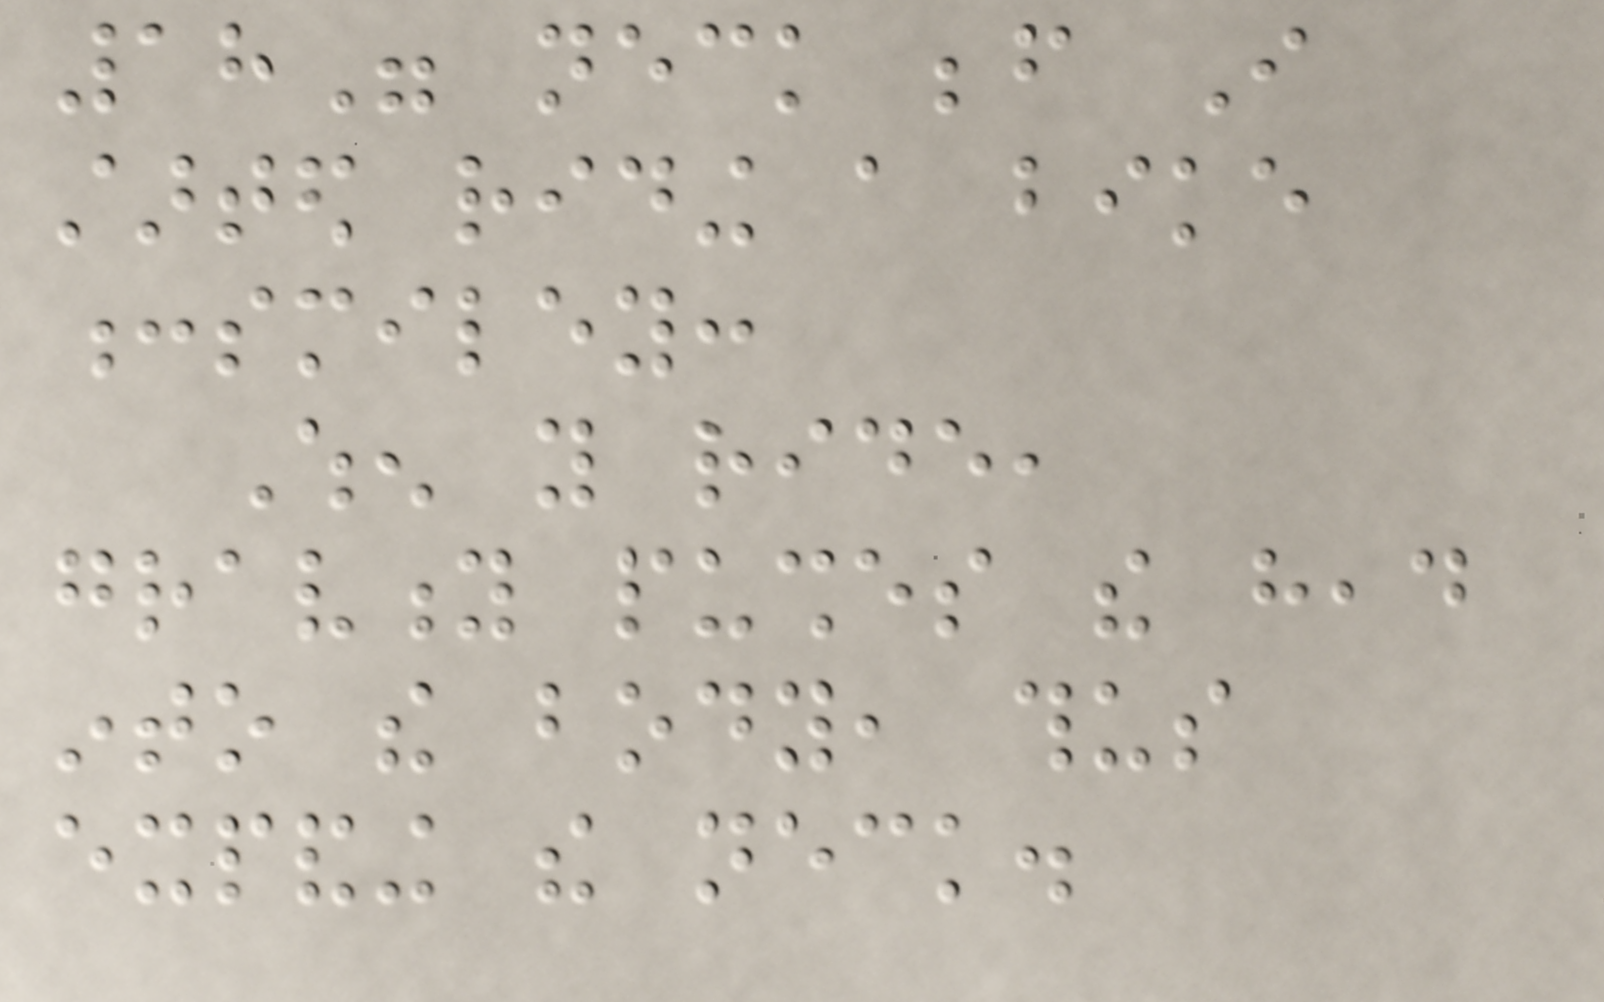18" neck before I
started riding a bike
:smiley:
When you ride,
gravity pushes the head
into the body, thus
expanding the neck.
